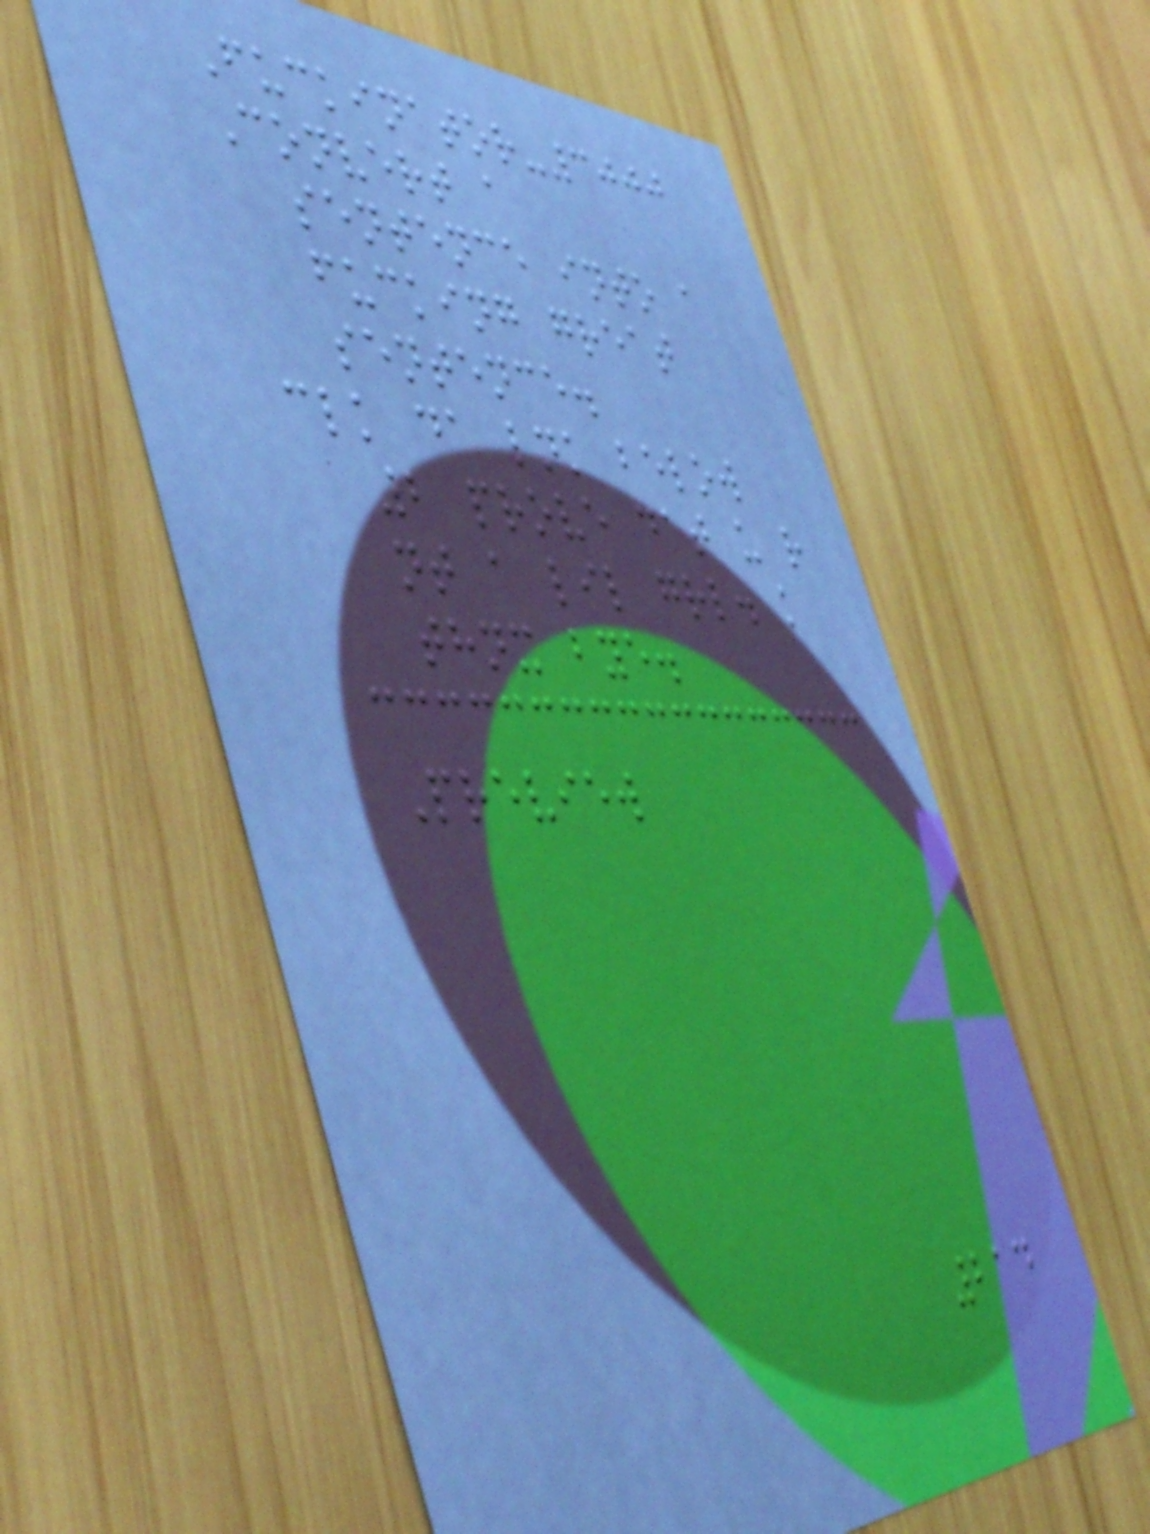Fuckinator-3000
Convert a
sentence into a
fucking great
sentence.
clk da lnk below
2 prove dat u r
nt a lil grl. k
thnx bye.
Preview
214
